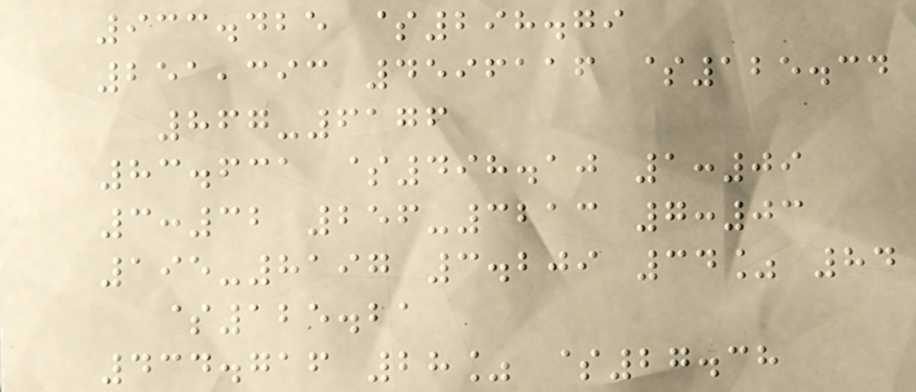933.425 $298.79
251,393 4596116 $125.34
867-6176
83.631 $498.10 1:09
3:32 256-3213 7:03
195-8197 3.209 34% 84
$125.21
434.716 28% $27.38
